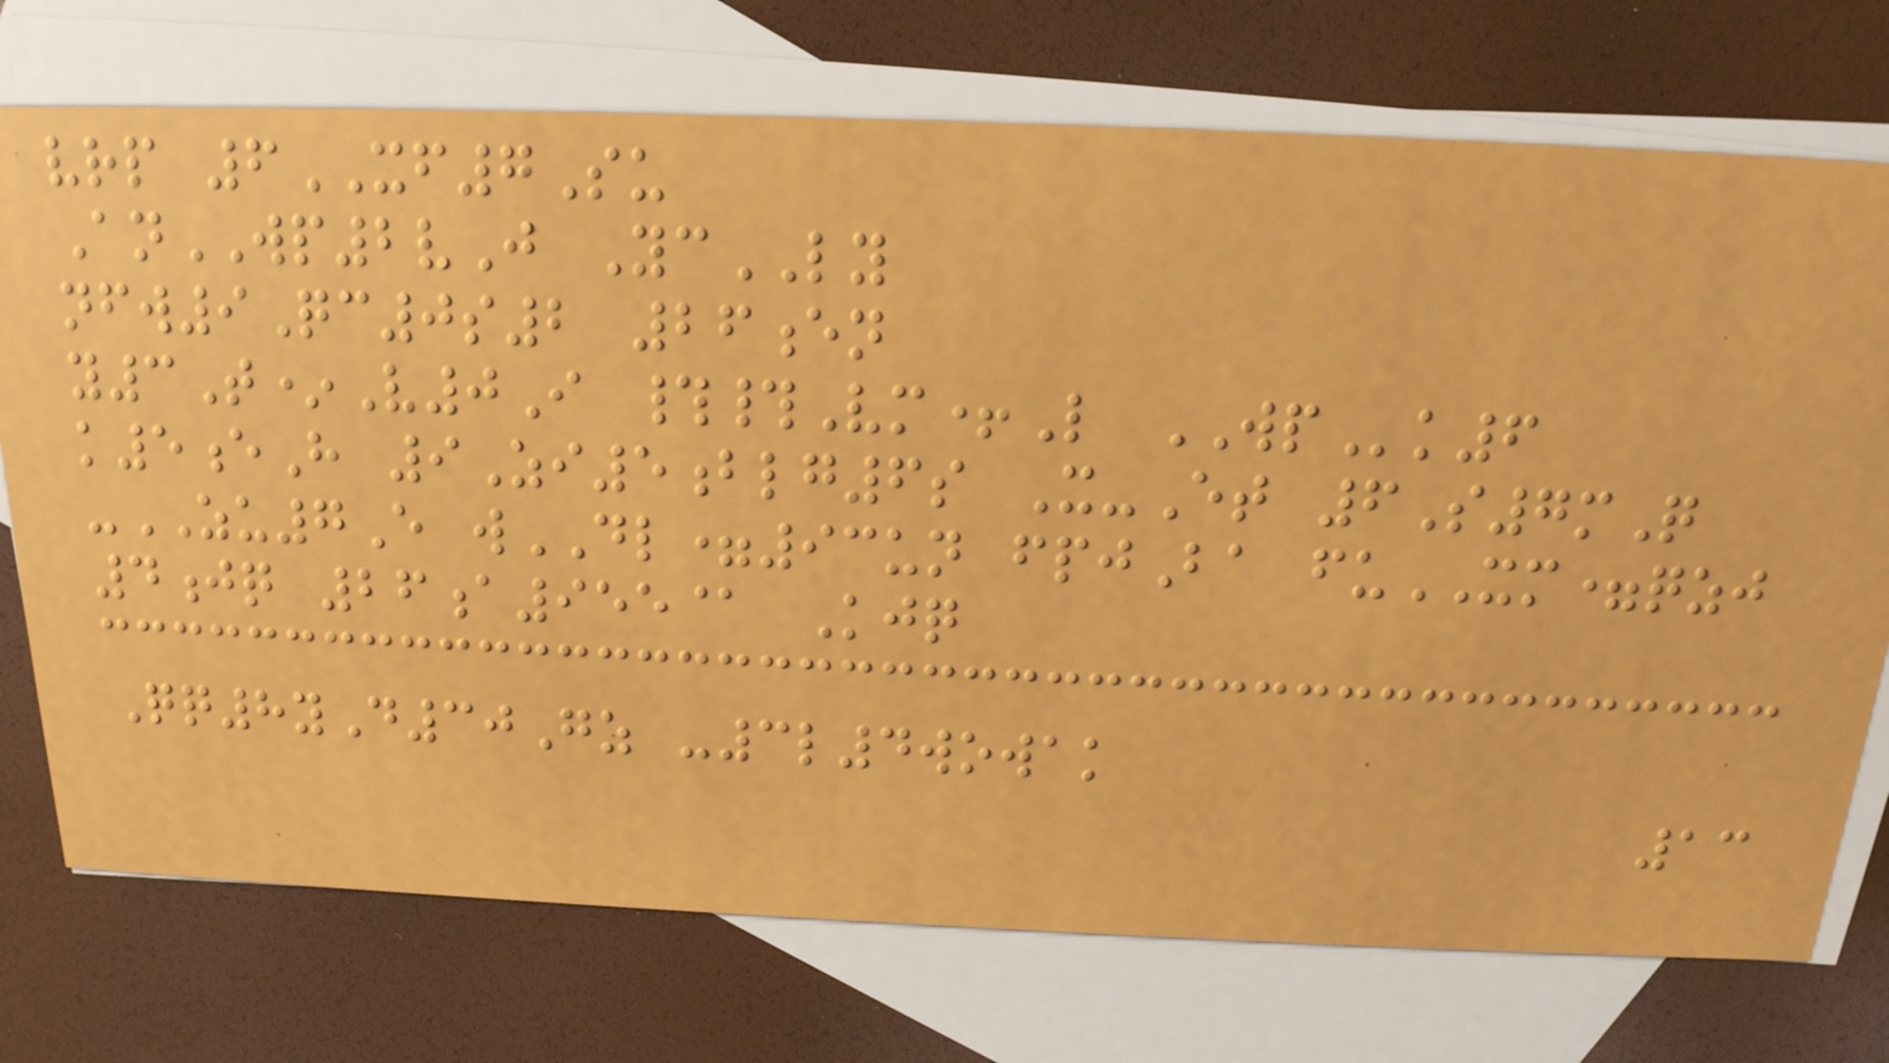vrp 6XF7Su
AnWP2vJ YcLY
nfw9Qc0s2 26en
y3T*V0I ##Vm+L WPk6
k5eH 9Zi5blg6s X-Et 6S7mQ
-ZU7E wDL=93un fpjBa fuXM=qzj
4jq 26a955@ Kjq
Qq8yD30Gz -3l4wowak
13
